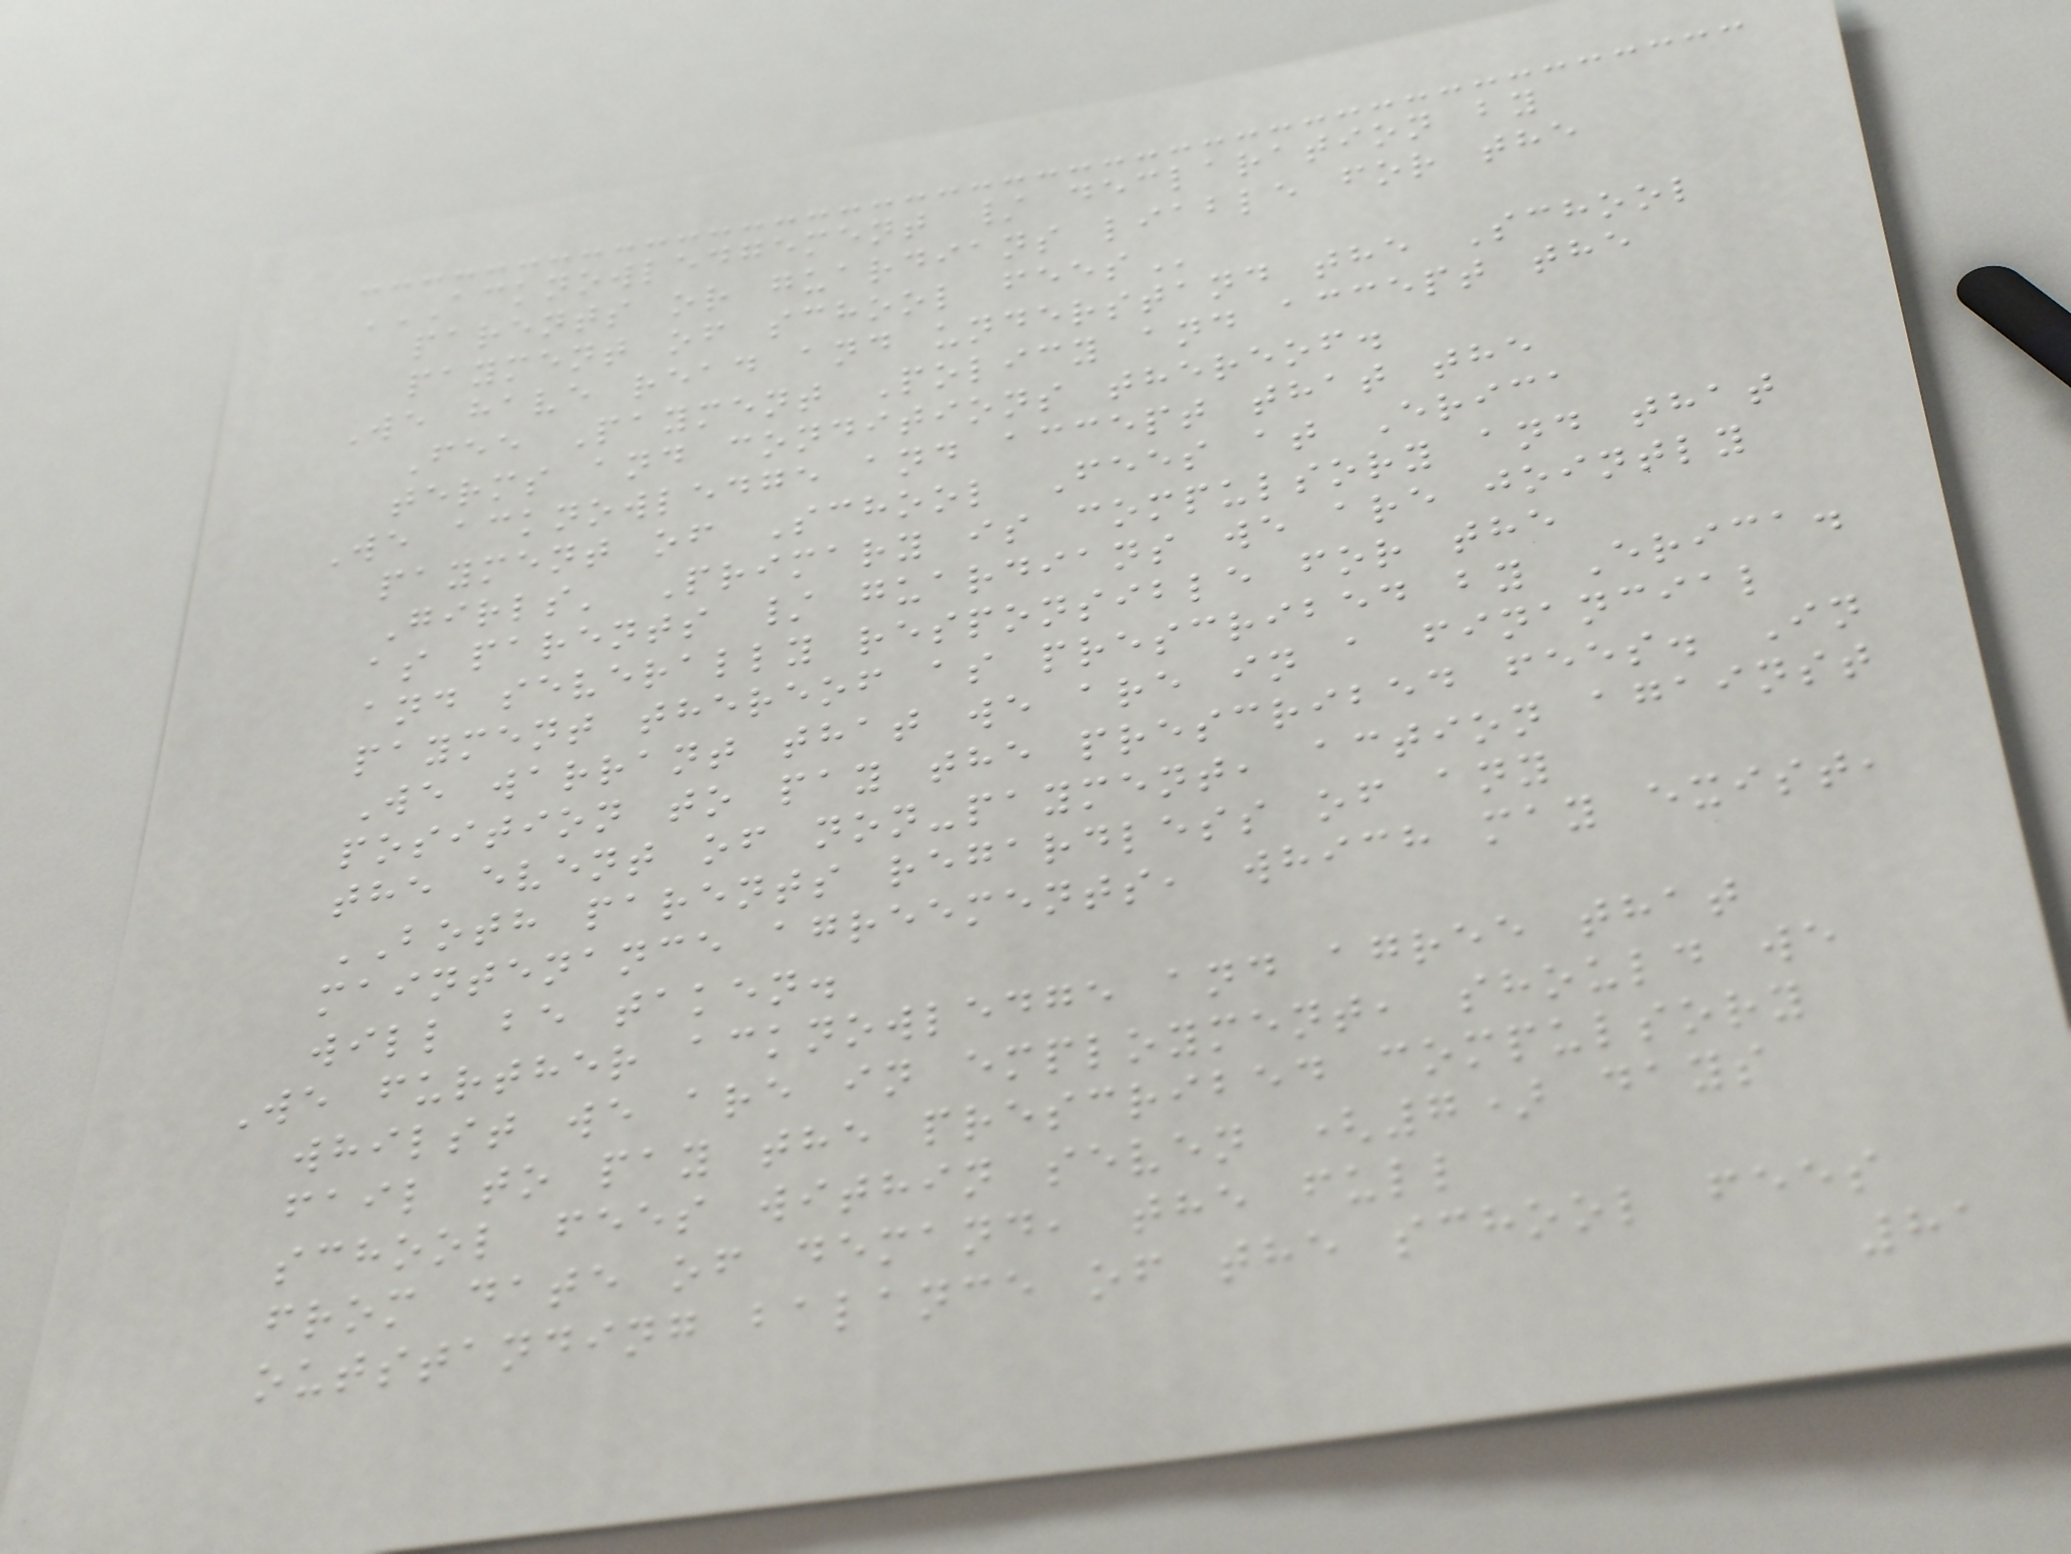ACKNOWLEDGEMENT / DECLARATION BY
PARENTS OR GUARDIANS LIABLE FOR THE
PAYMENT OF SCHOOL FEES
We have read and understand the School
Fee Payment Policy and accept the
terms and conditions thereof.
We acknowledge and accept that the
payment of School Fees at Erica
Girls' Primary is compulsory and that
as parents / guardians we are jointly
and severally responsible for the
payment thereof as prescribed by Erica.
We warrant that we are in a financial
position to pay the prescribed fees. In
the event of non-payment, action against
BOTH parents regardless of any
maintenance agreements, which may exist,
will be taken.
We further acknowledge and agree that
whilst we are in employment, should we
fail to pay the prescribed compulsory
school fees within seven (7) days
from date of demand, the full
outstanding balance of the school fees
81
